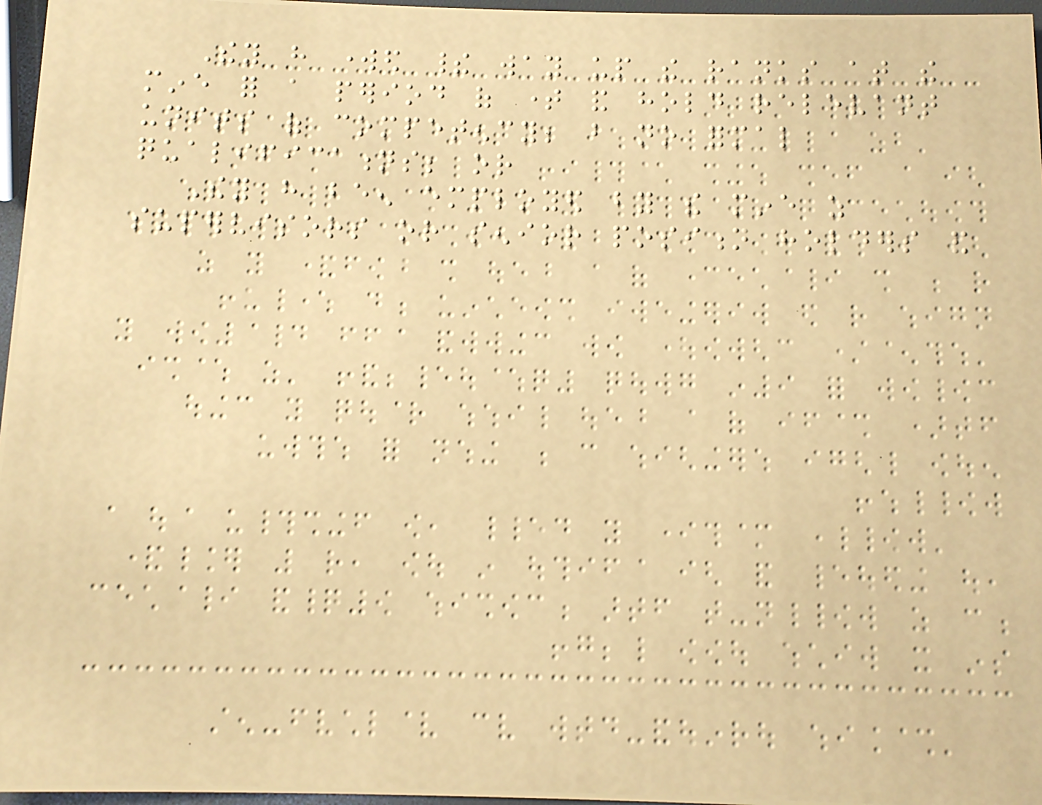They have worked their way up the ranks at the
mine for a period of time and hold relevant
units of competency; but no formal
qualifications; or
They have been employed by the mine as
supervisors or senior position holders and
